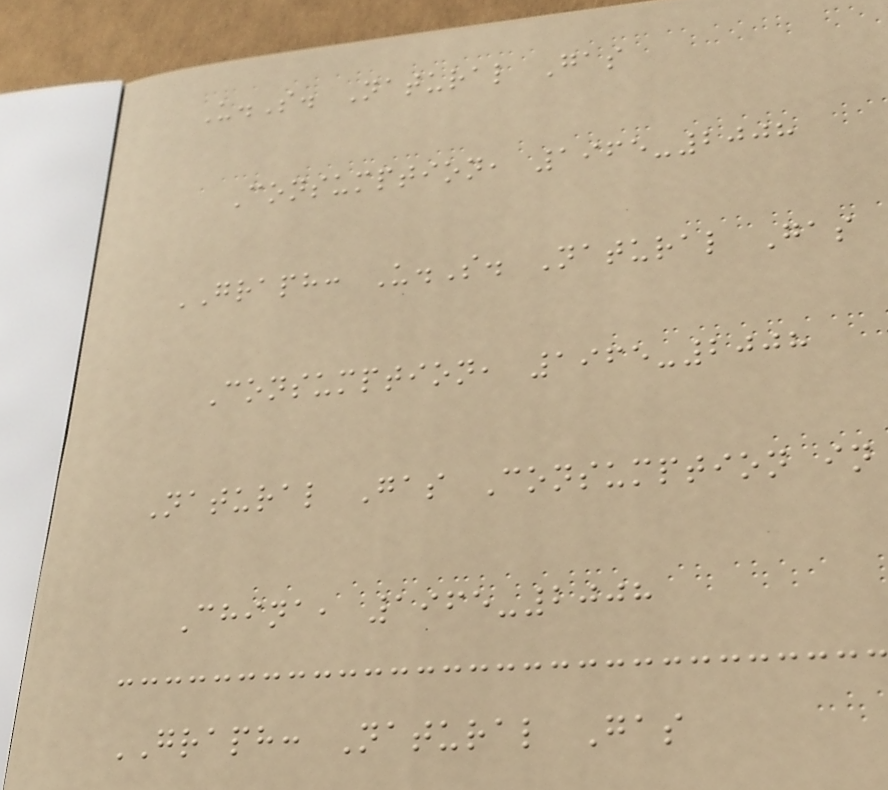U.S. Natural Gas
Consumption, 1965-2008
GRAPH: U.S. Natural Gas
Consumption, 1965-2008
Natural Gas Consumption in
China, 1965-2008
GRAPH: Natural Gas
